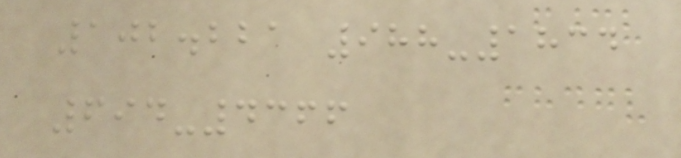102.221 988-1834
694-4366
